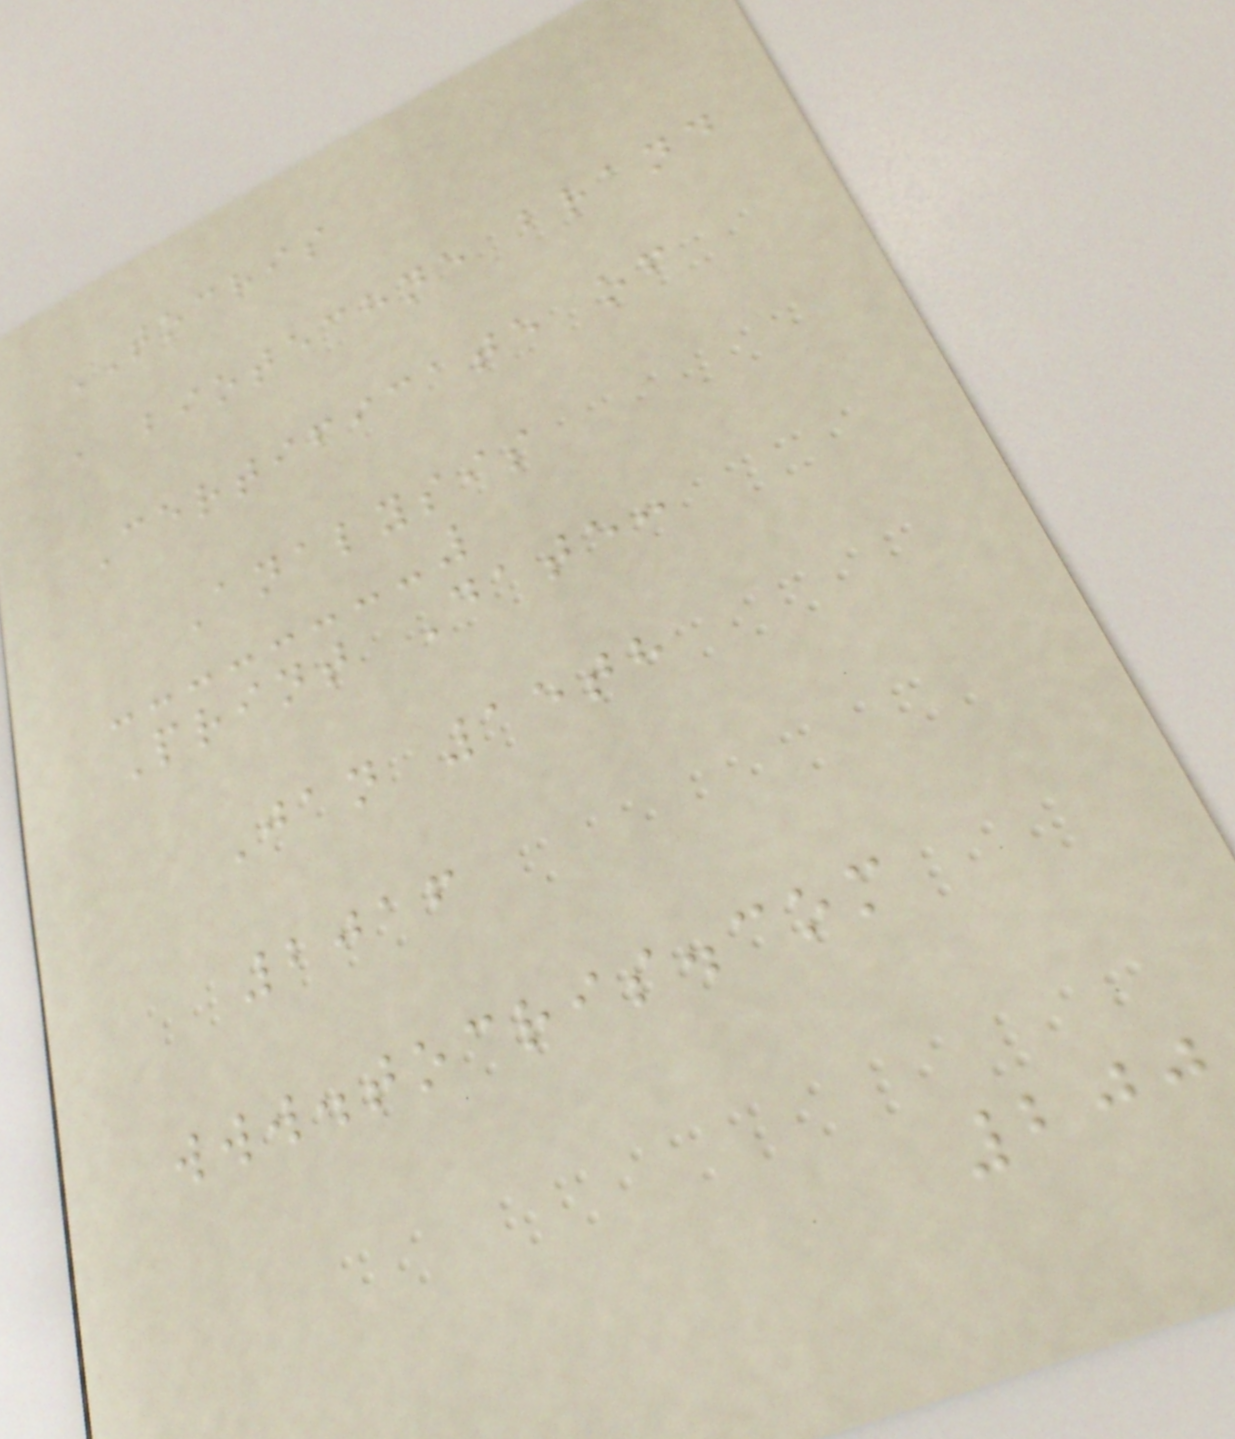TOCRIS
a biotechne brand
Certificate of
Analysis
Print Date:
Jan 15th
2016
www.tocris.com
200
